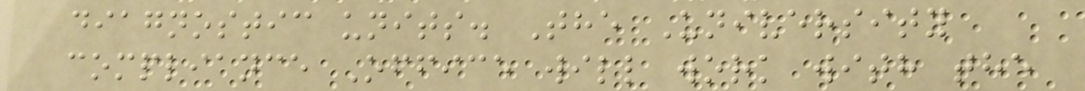diagnostic units. The University
compliance Office will work with the
